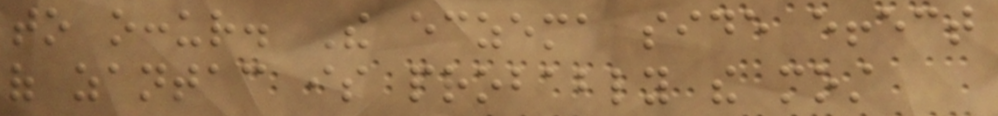to occur. The eczema side effect
of zantac is probably the most
